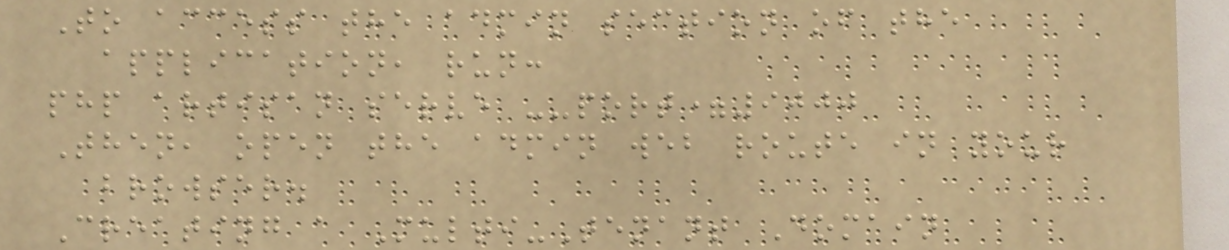To access the admin section of the
application, run:
php artisan serve --port=9000
Then, open the admin web route in your
browser.
Creating a Multi-Tenant Domain
